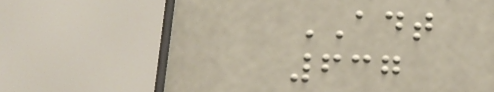ADT
637
